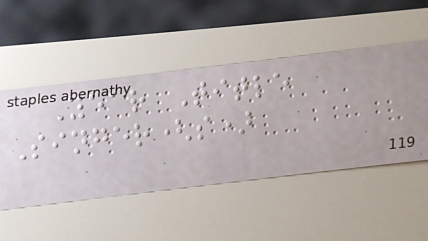Year Title
Singer(s)
